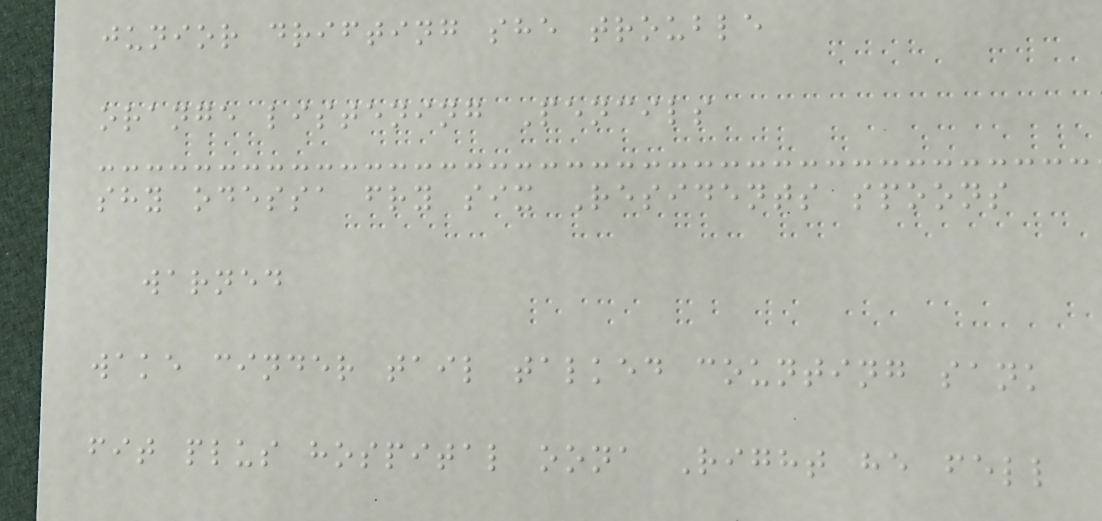junior drifting she trouble
orange listening Pencils
shy odessa fry six Residents spoons
warned
wake cinder tail talked counting sank
fit plus hospital oona Right he fell
